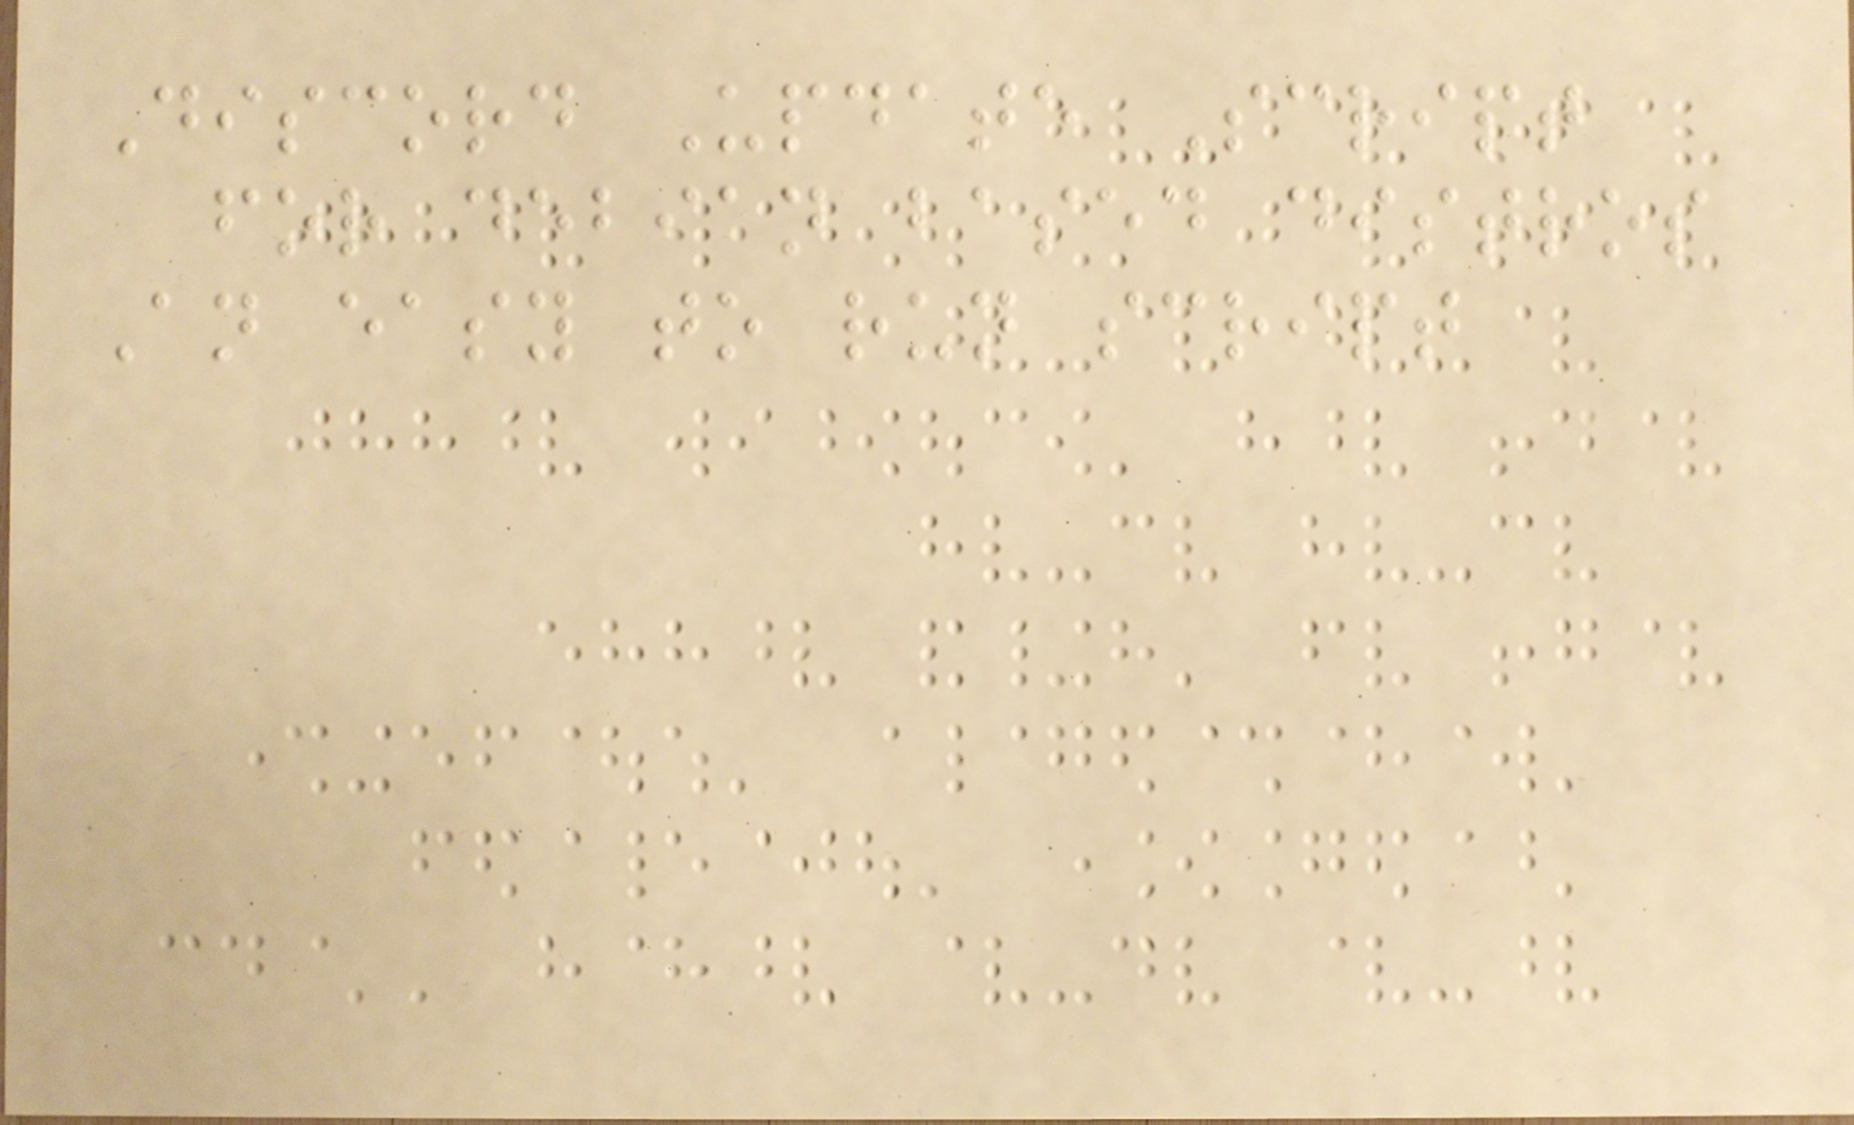Discord Update Script
for debian based distros
An easy to run script
